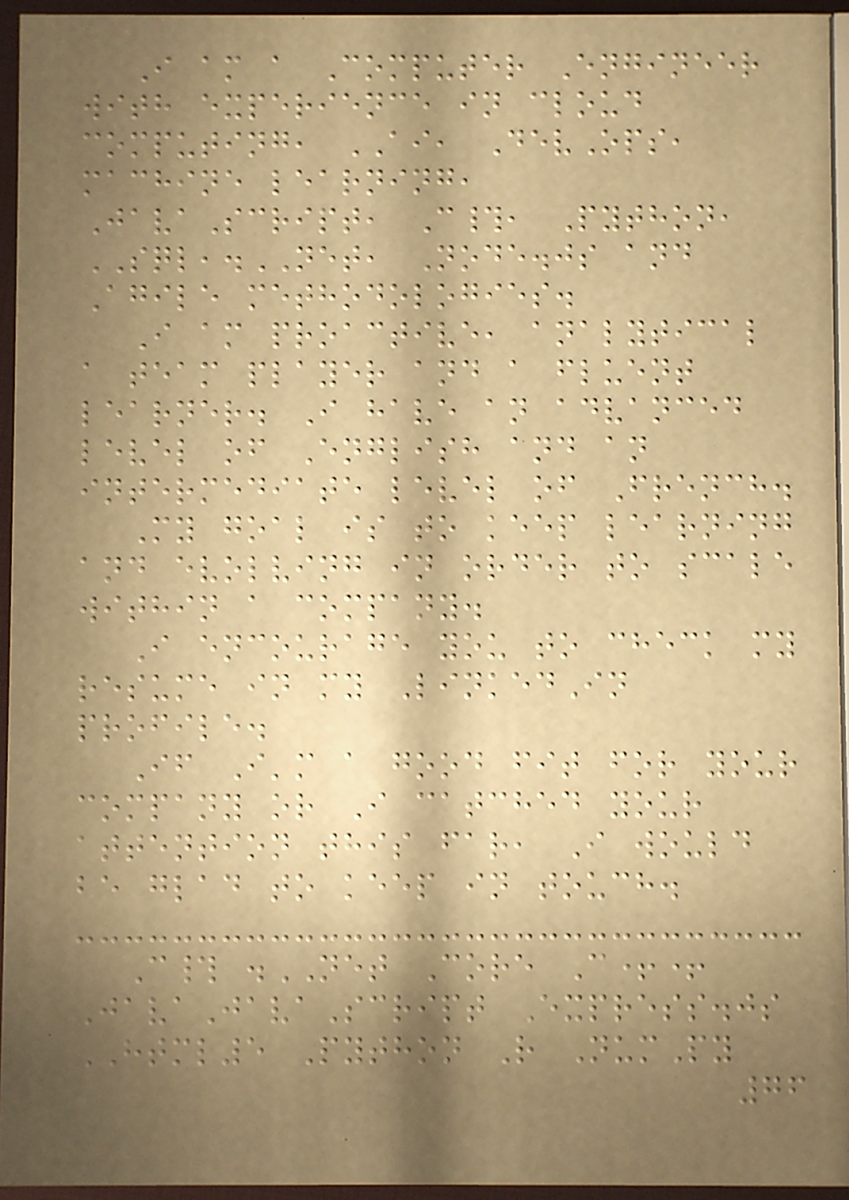I am a Computer Engineer
with experience in cloud
computing, AI, DevOps,
machine learning,
JavaScript, C#, Python,
SQL,.NET, Node.js and
Agile methodologies.
I am proactive, analytical
a team player and a fluent
learner. I have an advanced
level of English and an
intermediate level of French.
My goal is to keep learning
and evolving in order to scale
within a company.
I encourage you to check my
resume in my LinkedIn
profile.
If I'm a good fit for your
company or I catched your
attention this far, I would
be glad to keep in touch.
C# .NET Core C++
JavaJavaScript Express.js
HTML5 Python R NumPy
76
